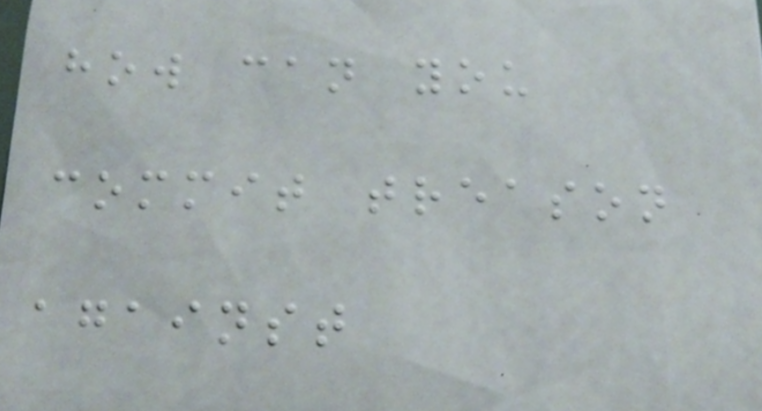how can you
commit treason
against
